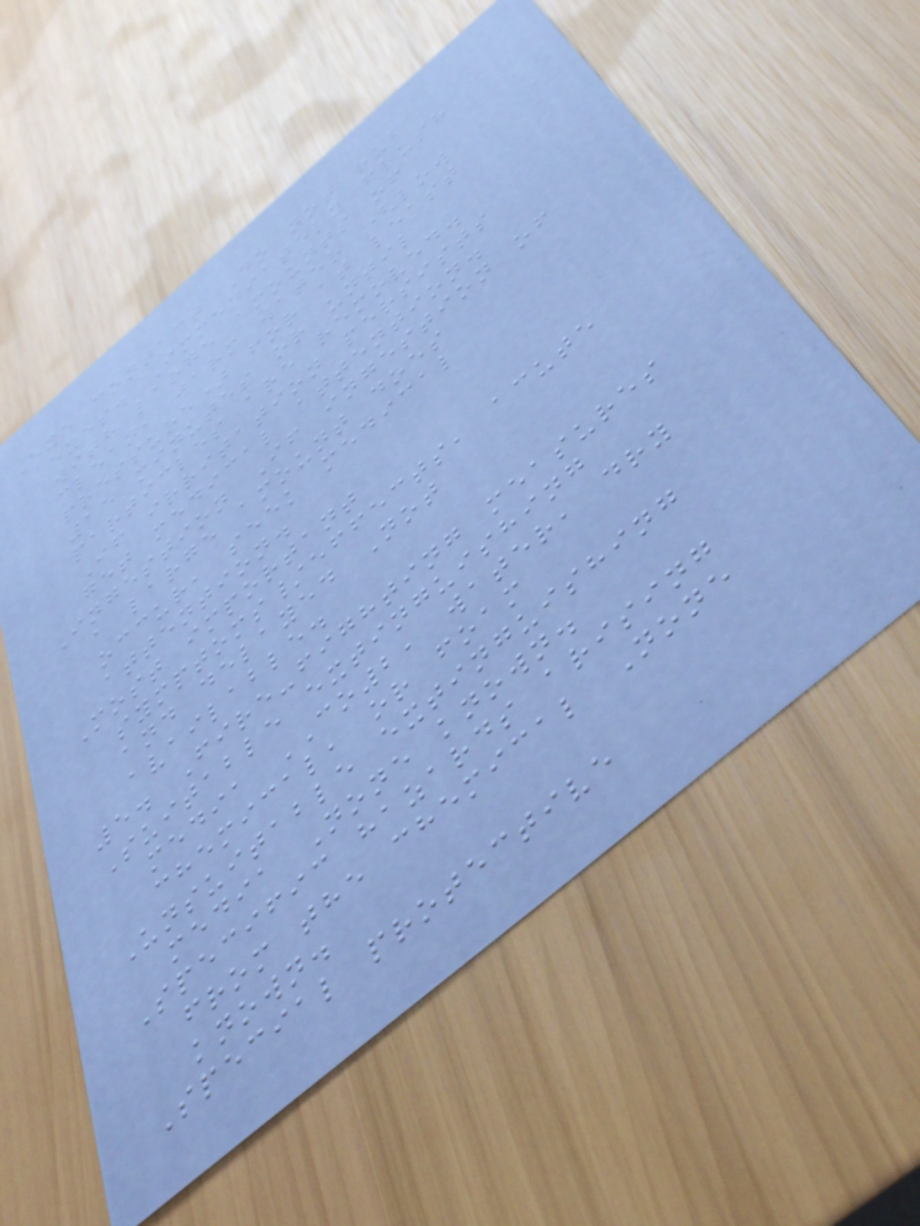Eye contact Do not rub
eyes. Immediately flush
with large amounts of
clean, warm water (low
pressure) for at least
15 minutes or until
particles are removed.
If irritation persists
get medical attention.
Ingestion If ingestion of
a large amount does
occur, seek medical
attention.
Most important
symptoms/effects, acute
and delayed Not
available.
5. Fire-fighting measures
Suitable extinguishing
media CO2, water, dry
chemical, or foam
Unsuitable extinguishing
media None known.
Specific hazards arising
from the chemical None
known.
Special protective
